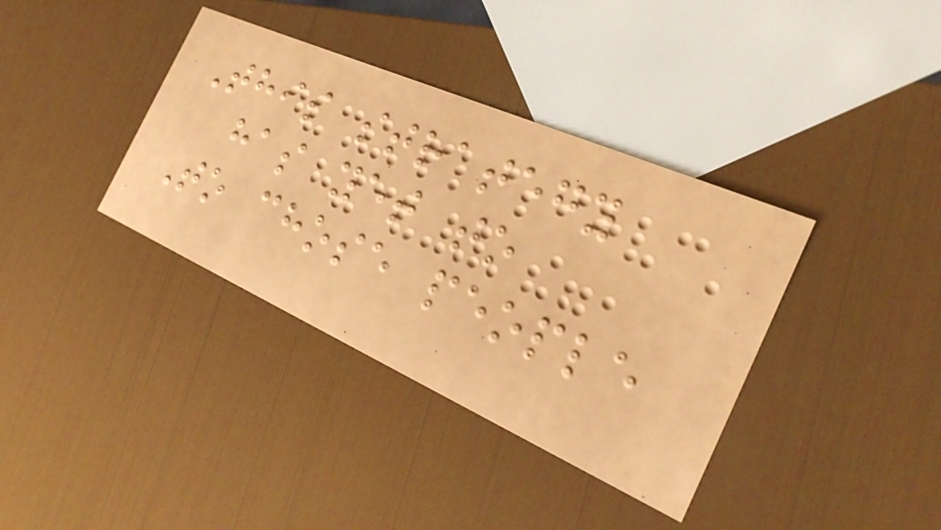This strategy
has yet to
To chose people
